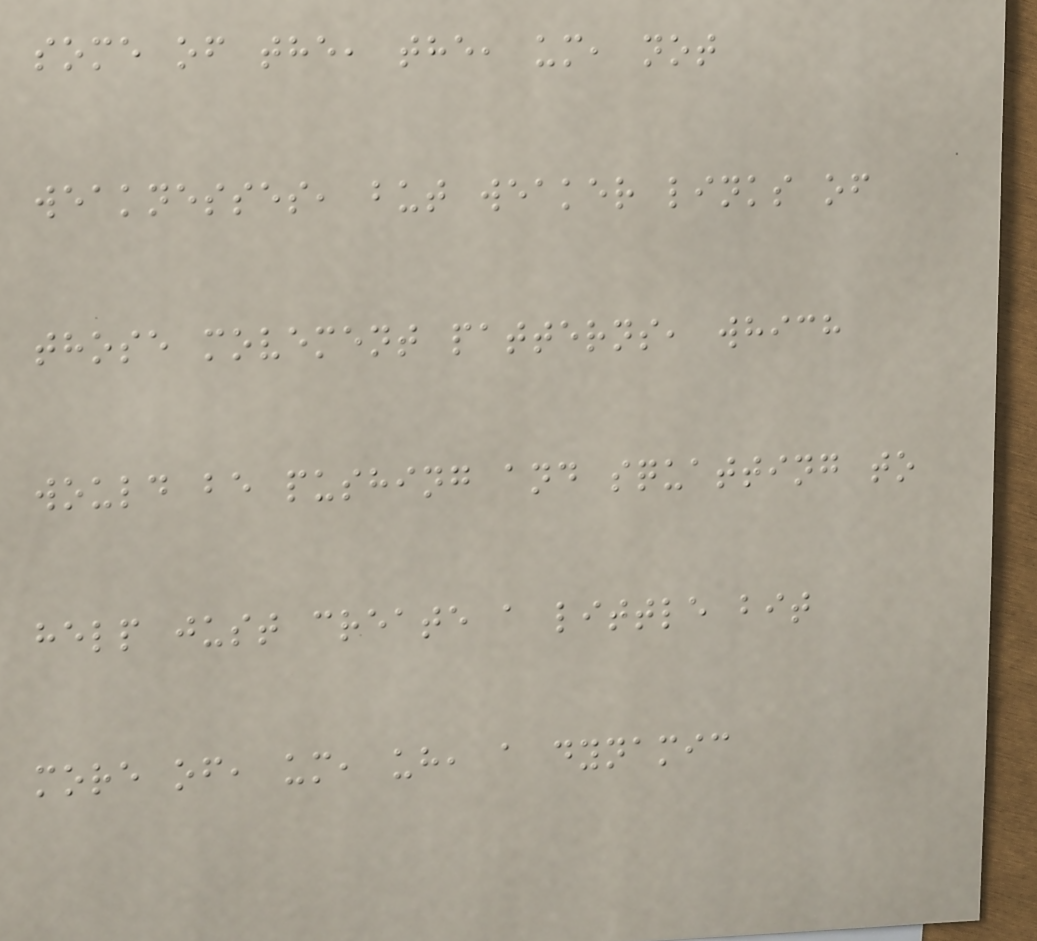some of the, the, um, not
weaknesses, but weaker links of
those movement patterns, which
would be pushing and squatting to
help just create a little bit
more of, um, uh, a dynamic
